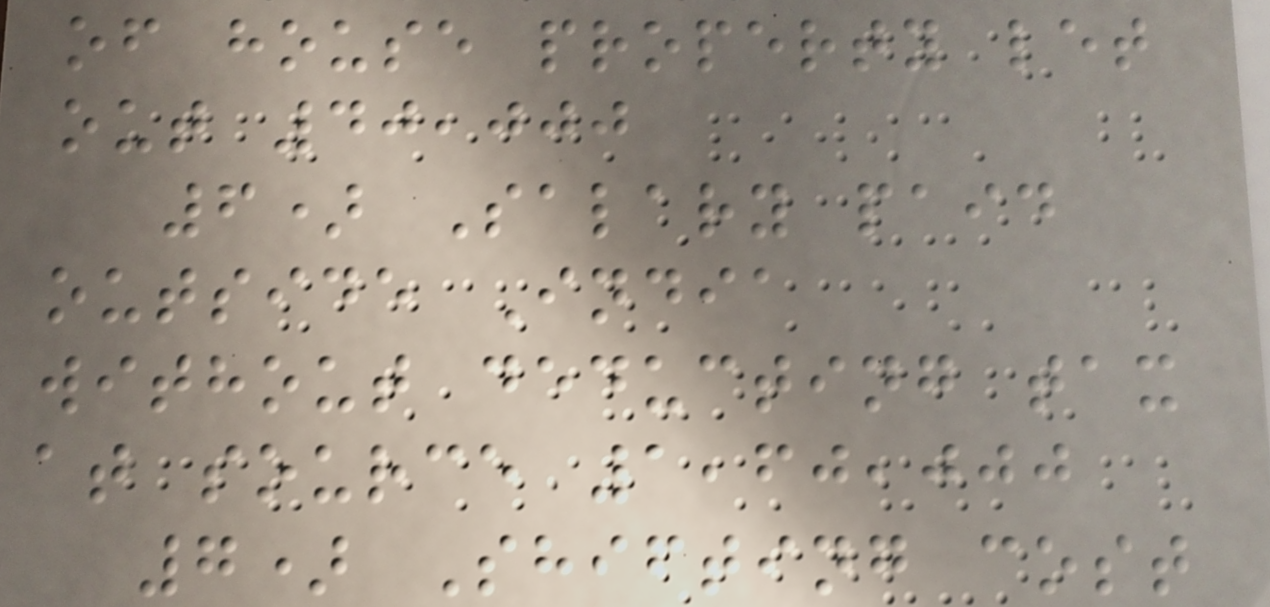of house property let
out 40,000
6) Salary paid
outside India
without deducting tax
at source 1,60,000
7) Shifting cost
